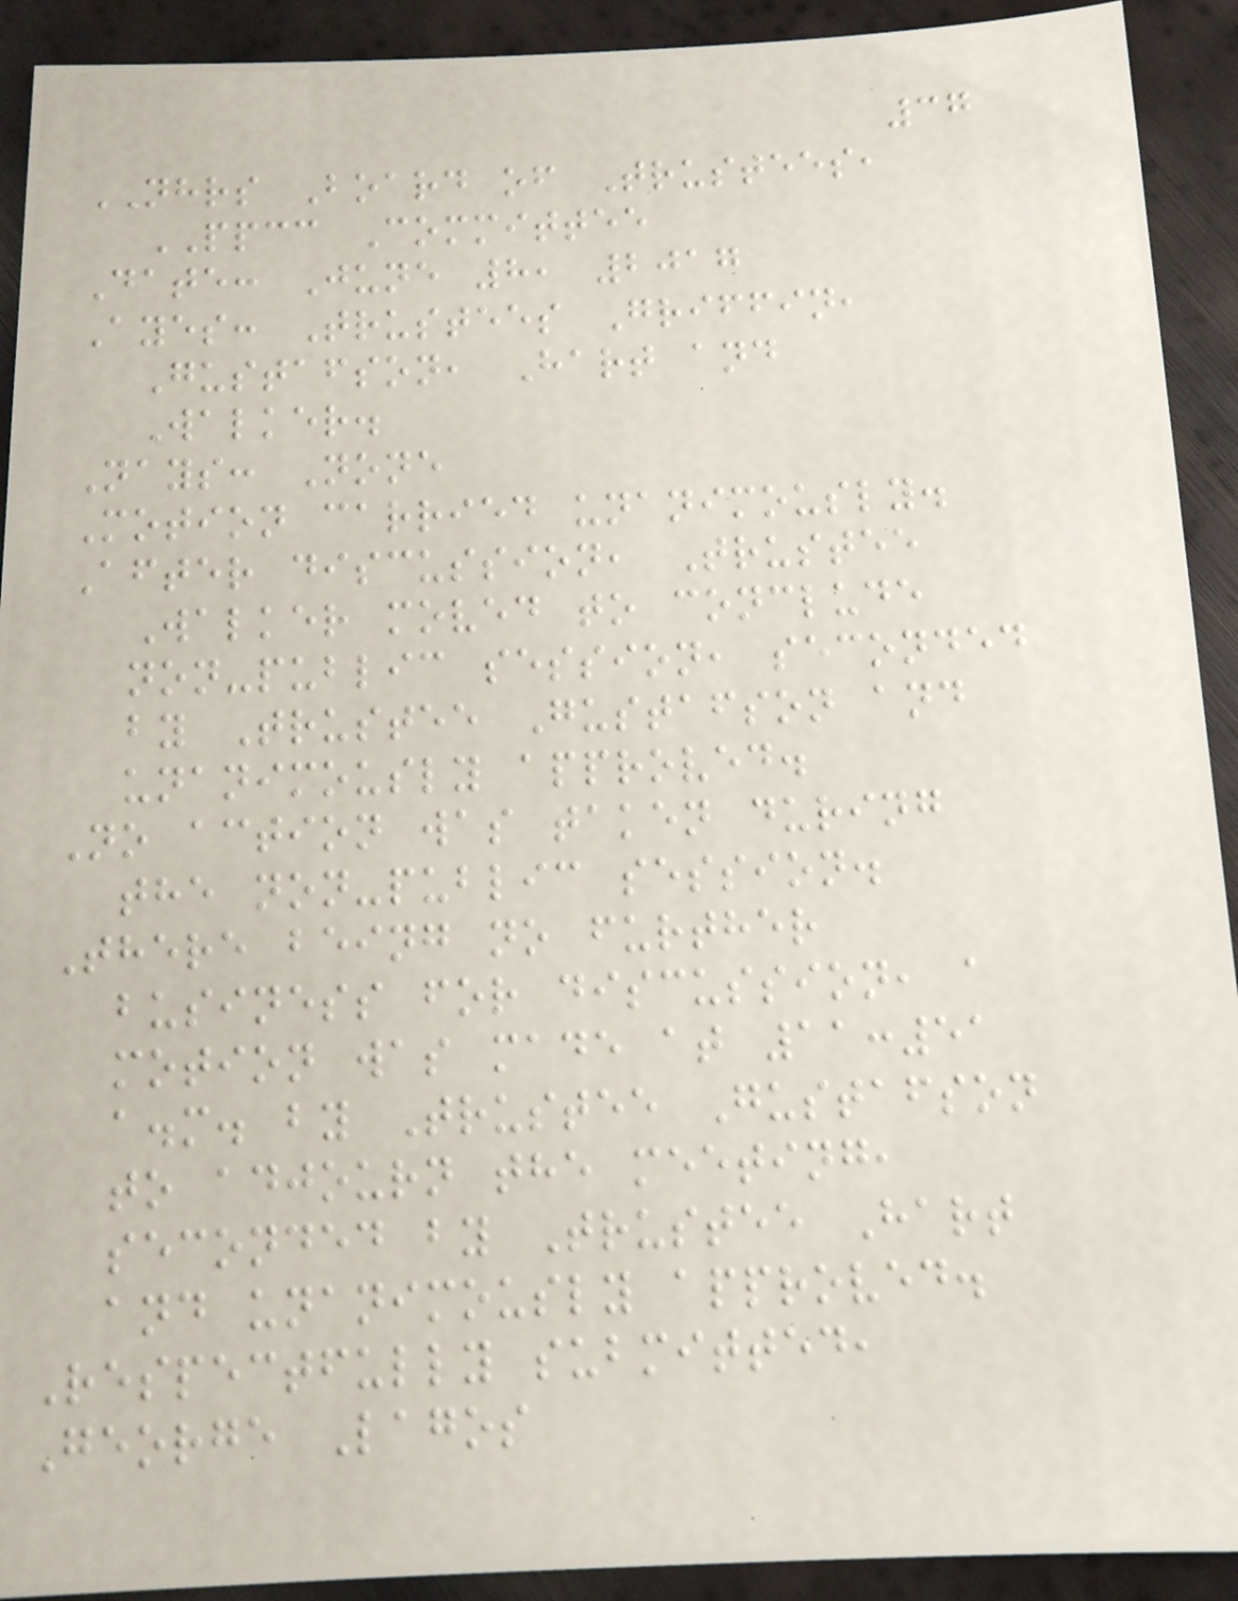37
NHRS Board of Trustees,
PPCC Committee
Date: June 8, 2017
Ayes: Trustees Griffin,
Gustafson, Hart and
Walker.
Nays: None
Motion carried unanimously.
After discussion, Trustee
Walker moved to conclude
non-public session, seconded
by Trustee Gustafson and
unanimously approved.
No action was taken during
the non-public session.
There being no further
business for discussion, a
motion was made at 11:51
a.m. by Trustee Gustafson
to adjourn the meeting,
seconded by Trustee Hart
and unanimously approved.
Respectfully submitted,
George Lagos
